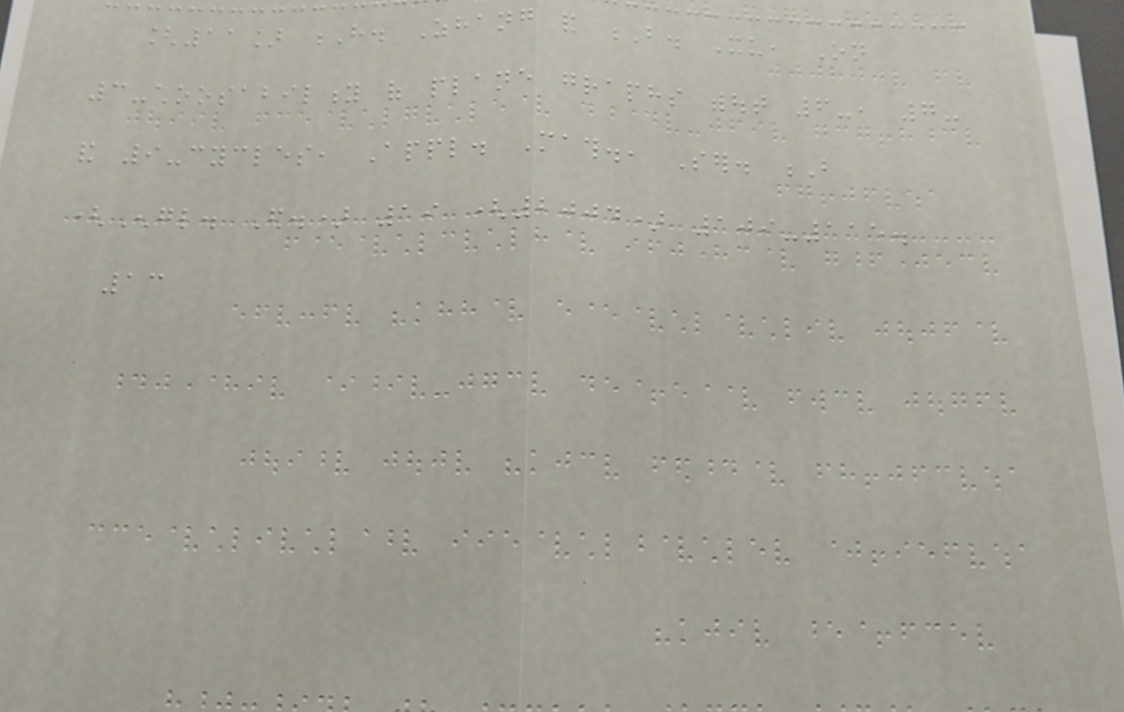[11] H. Zhang and B. Xu, On
3-choosability of plane graphs without 6-, 7-
and 9-cycles, Appl. Math., Ser. B
(Engl. Ed.) 19 (2004) 109-115.
13
